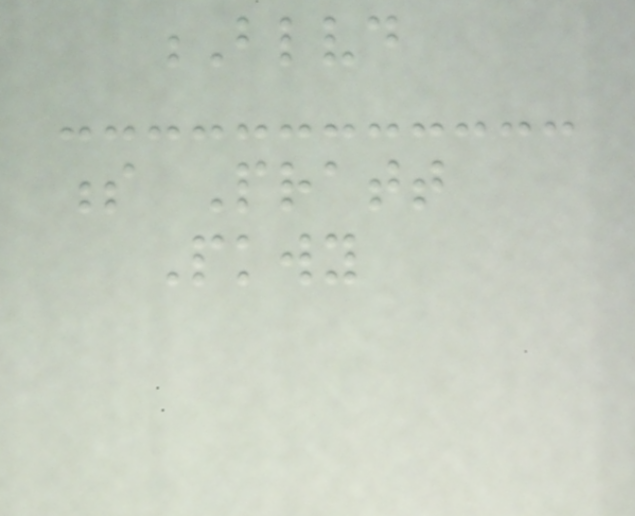Blvd
s Pratt
Pkwy
